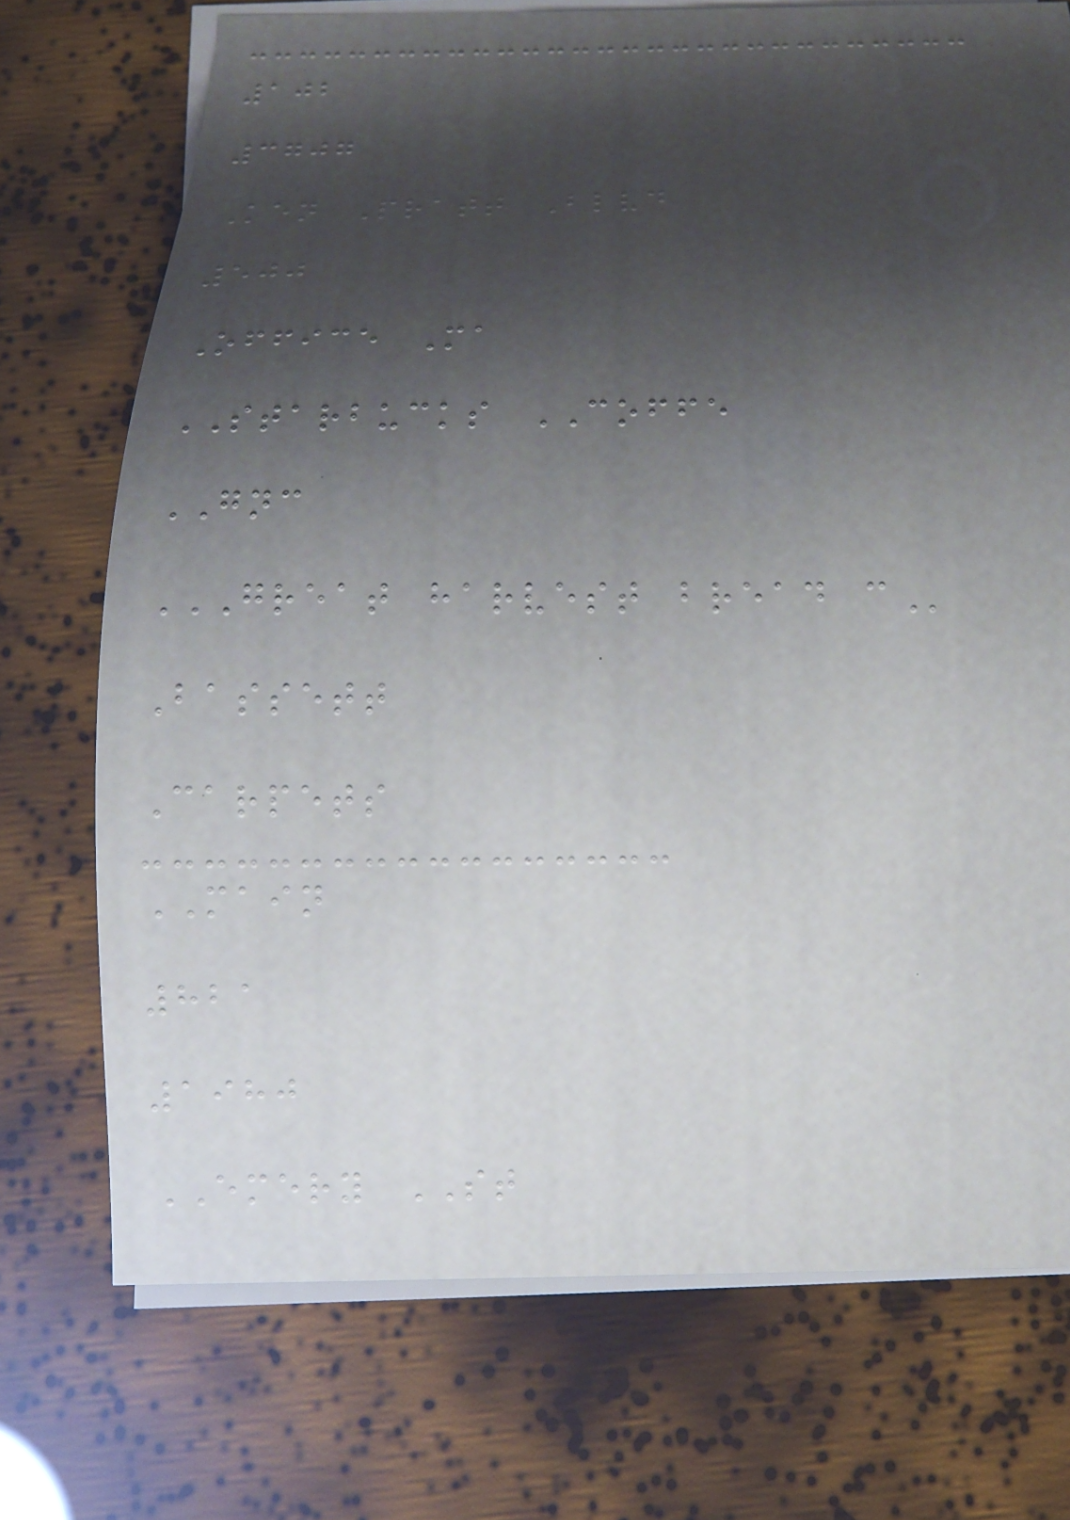102
3707
Ken Pratt Blvd
500
Office Ma
STARBUCKS COFFE
GNC
GREAT HARVEST BREAD C
Bassett
Carpets
MAIN
821
1980
EMERY ST
